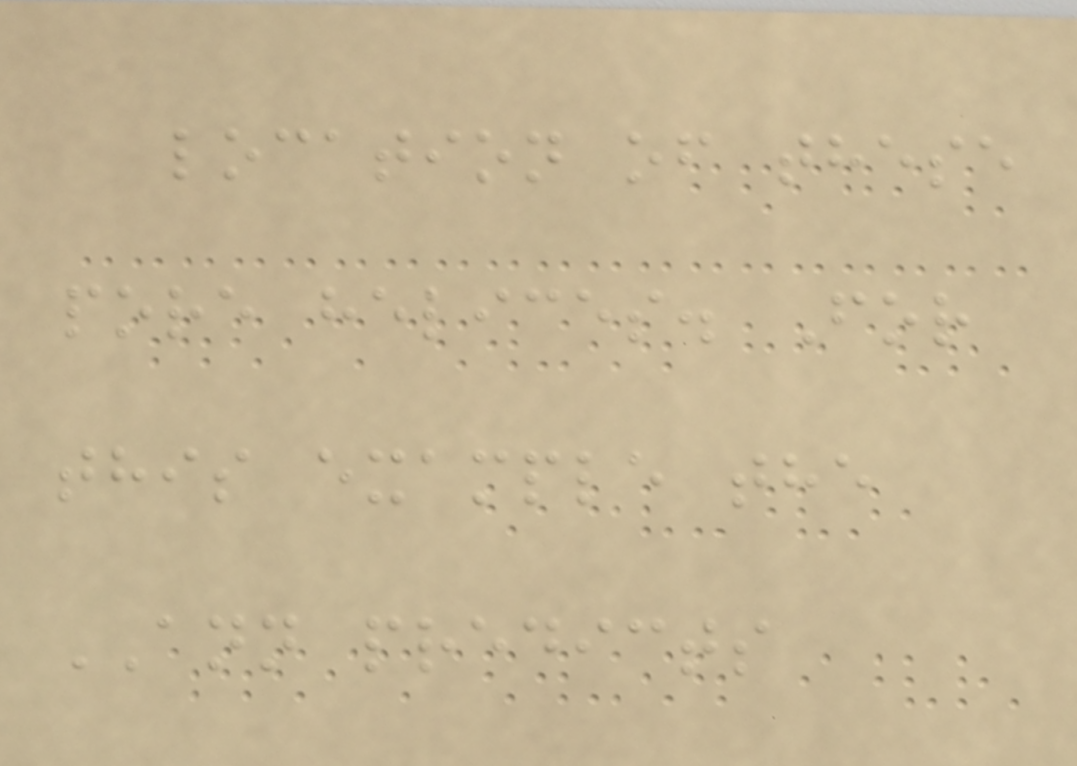location of these
pore helices. For
this example the
ANN predicts
